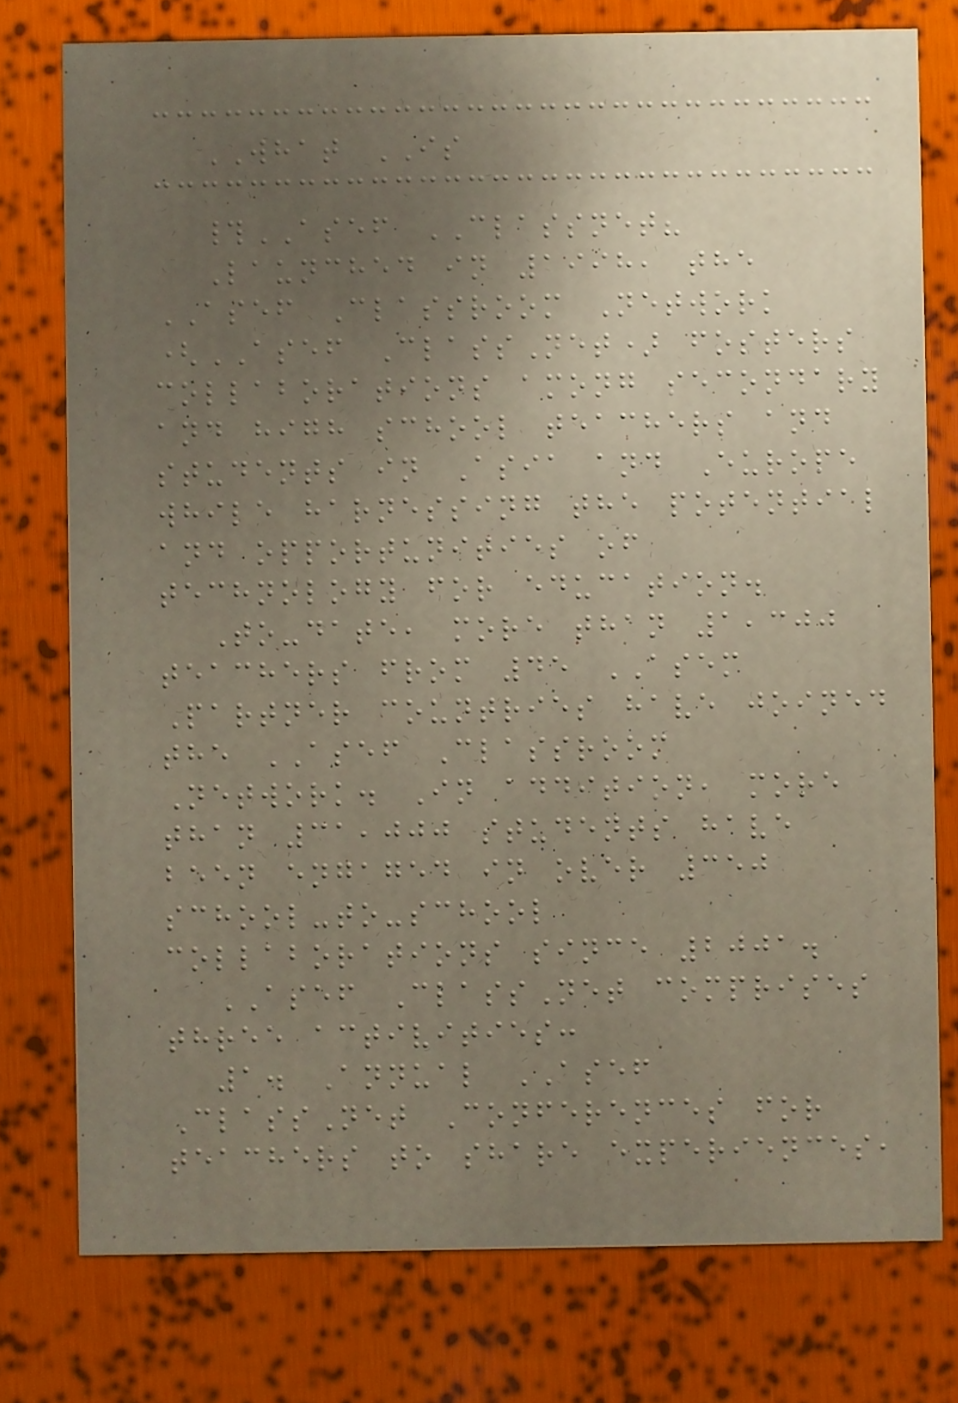WHAT IS
#ASEF CLASSNET?
Launched in 1998, the
ASEF Classroom Network
(ASEF ClassNet) fosters
collaborations among secondary
and high school teachers and
students in Asia and Europe
while harnessing the potential
and opportunities of
technology for education.
To-date, more than 1,300
teachers from 45 ASEM
Partner countries have joined
the ASEF Classroom
Network. In addition, more
than 31,000 students have
been engaged in over 350
school-to-school
collaborations since 2001.
ASEF ClassNet comprises
three activities:
1. Annual ASEF
ClassNet Conferences for
teachers to share experiences,
